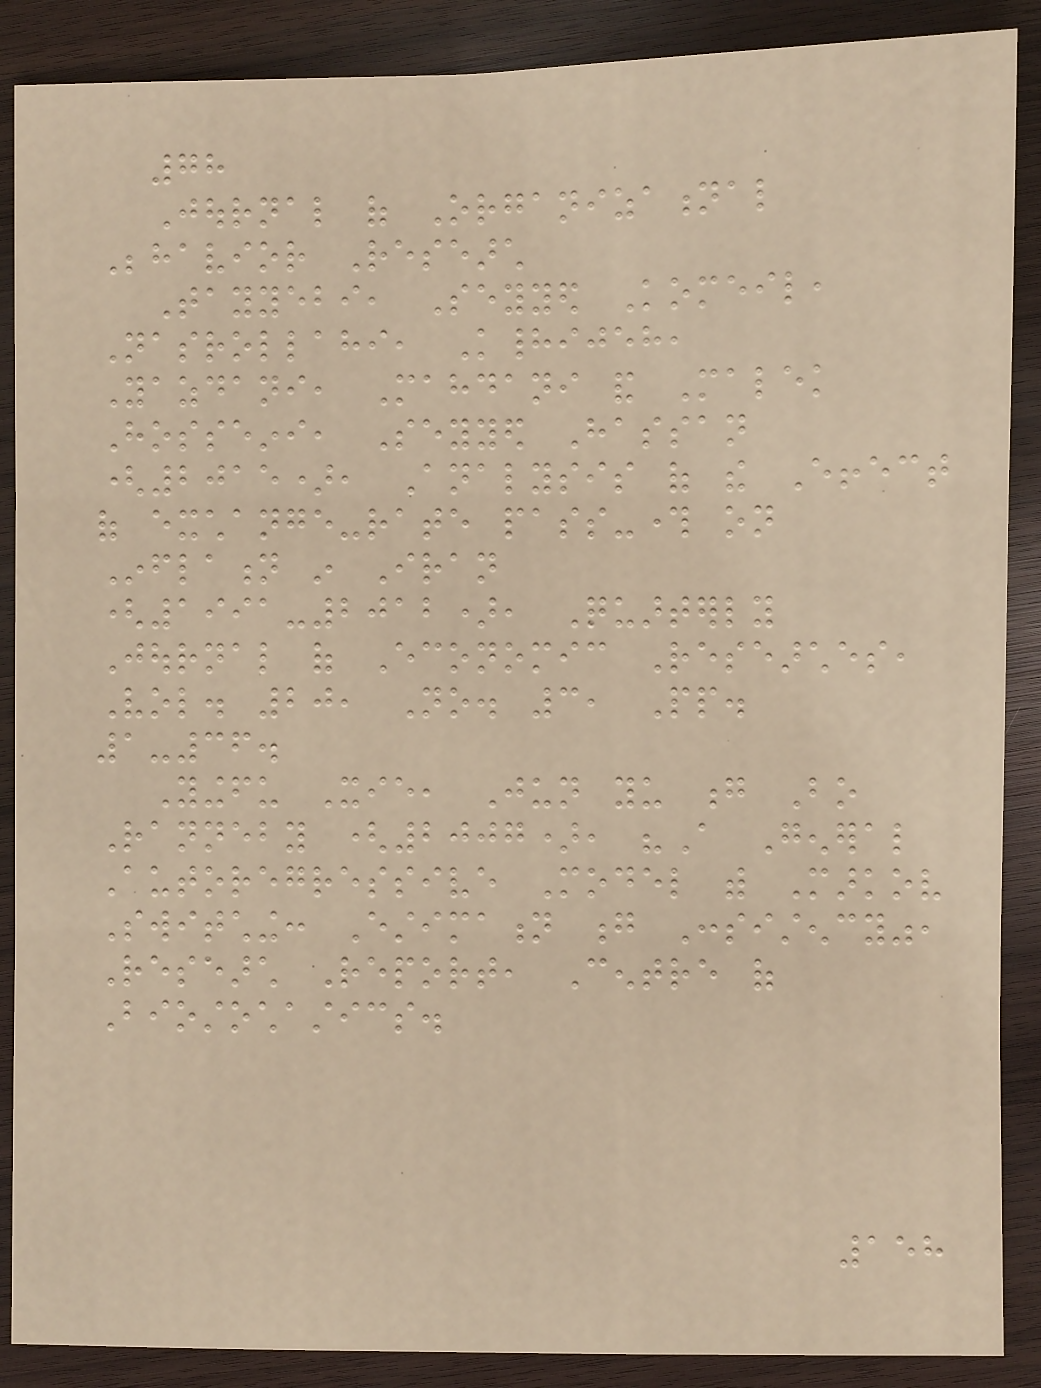78
Journal of Organizational
Behavior Research
Tayyebi, Seyyed Komeil,
Nasrollahi, Khadijeh,
Yazdani, Mahdani and Malek
Hosseini, Seyyed Hassan
(2015), Analysis of the Effect
of exchange-rate pass-through on
Inflation in Iran
(1991-2012), Quarterly
Journal of Economic Researches,
Vol. 20, No. 3, Pp.
1-36.
Yingfu Xie, Jun yu g Bo
Ranneby (2007), "A General
Autoregressive Model with Markov
Switching: Estimation g Consistency",
Research Report, Centre of
Biostochastics.
158
